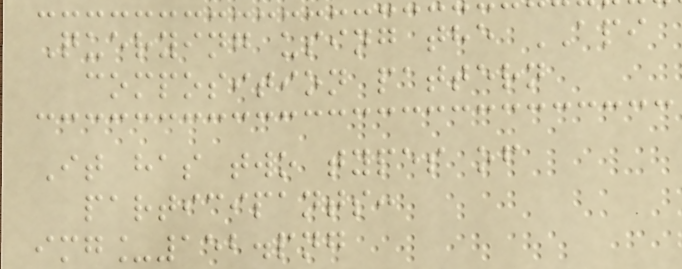Querying using the API
composition pattern
It has two types of
participants:
img_152.png
